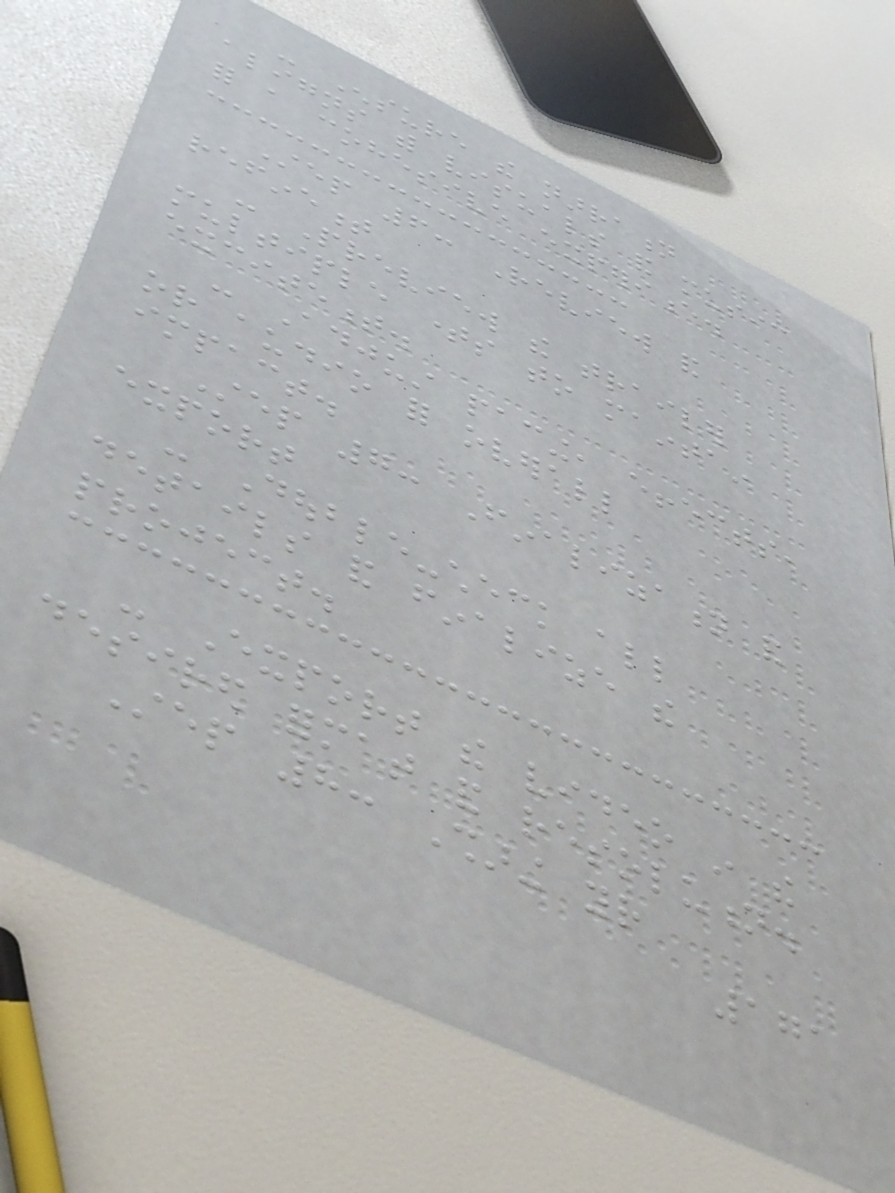- Ensure the narration
aligns with visuals and music
for a cohesive experience.
Step 6: Review and
refinement
- Preview the trailer
multiple times to maintain
excitement.
- Adjust pacing, effects,
or audio for overall
impact.
Step 7: Finalization and
export
- Double-check all
details and finalize the
project.
- Export the video in the
desired format and resolution.
Step 8: Sharing your
171
